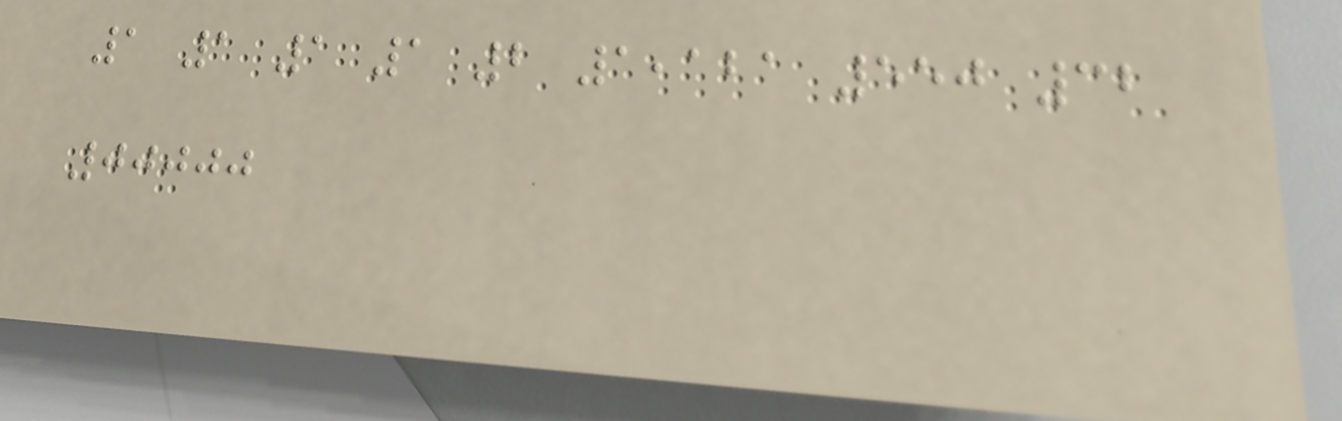1 1 1 1 2 1,121 550 32
00000
